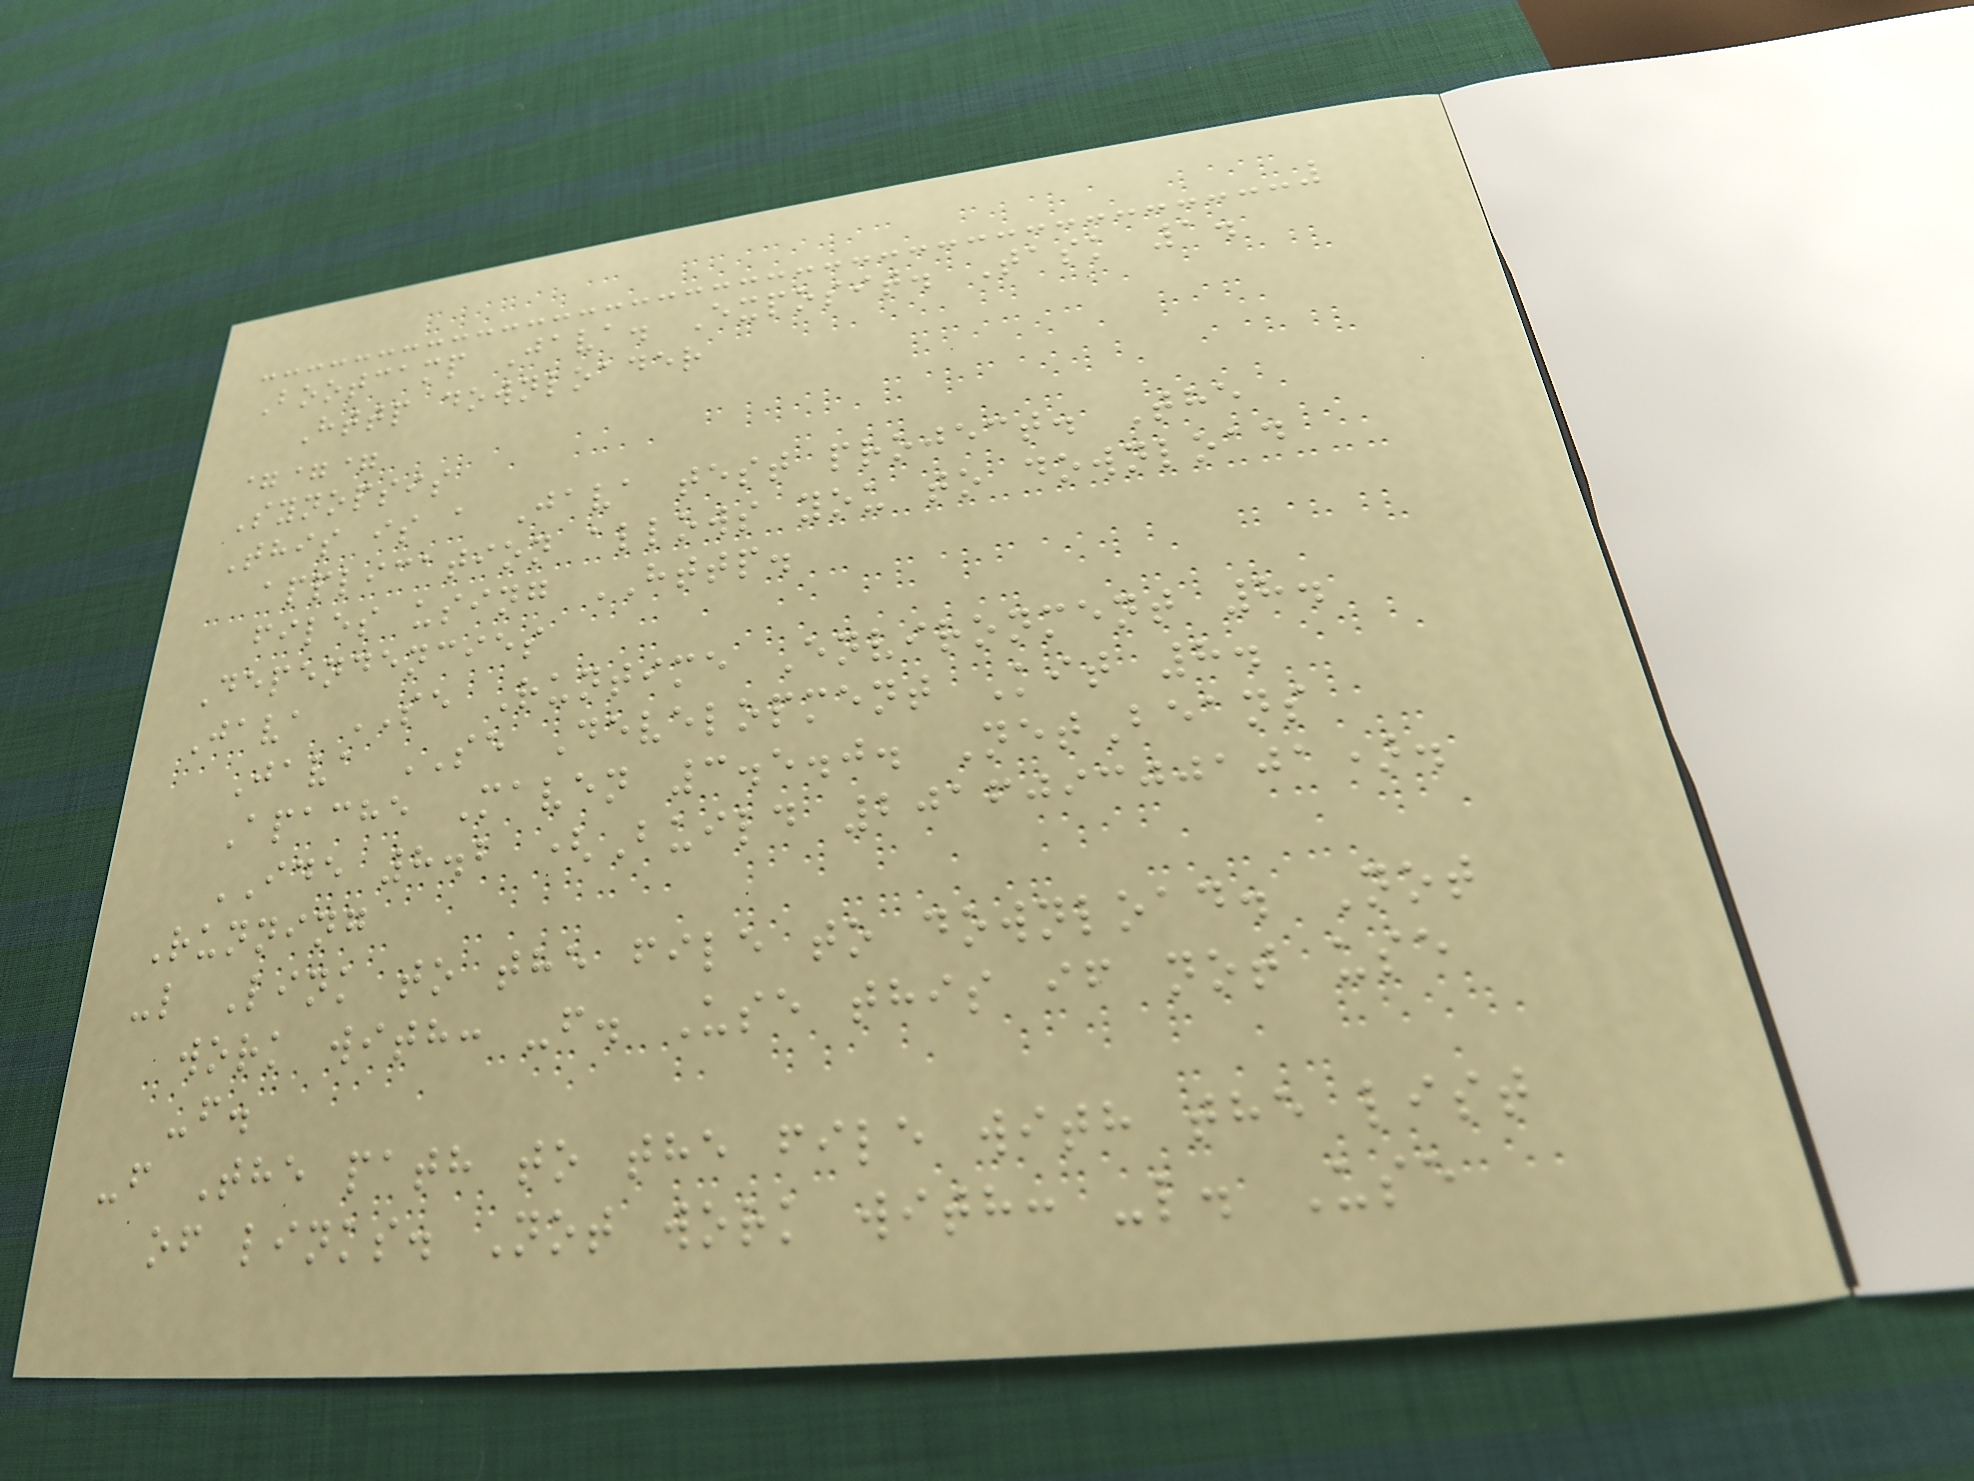Bootcamp Java. Exposit. Task 1.
Http downloader
===
Synopsis
This is a Java test project. The
application allows you to download
files using HTTP.
Dependencies
Java SE Runtime Environment 8.
Java SE Development Kit 8.
Apache Maven 3.5.0. NetBeans
IDE 8.2 (Build 201609300101).
Running
-l Link to the file to download. Not
work with: -f. Use this if not use
-f.
-f The path to the file with the list
of links. Not work with: -l. Use
